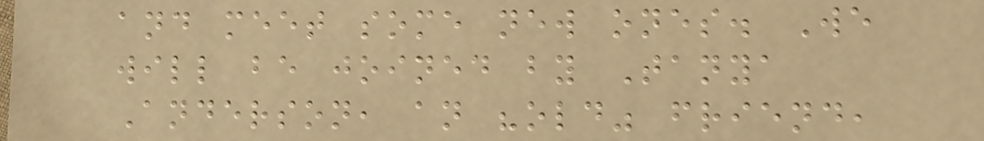and meet some new ones. We
will be joined by Tanya
Anderson, an "old" friend,
